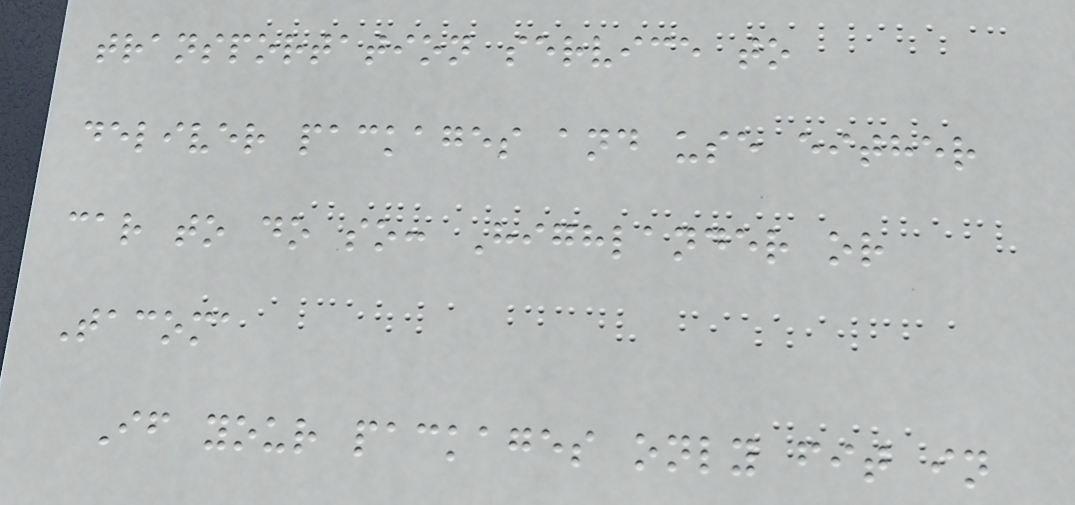transportation service to
deliver packages and use either
car to do so: Highlander or
Tacoma
If your packages only fit in
